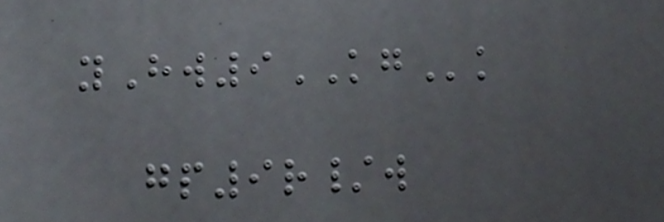yHw9KGk
gp9r/w
